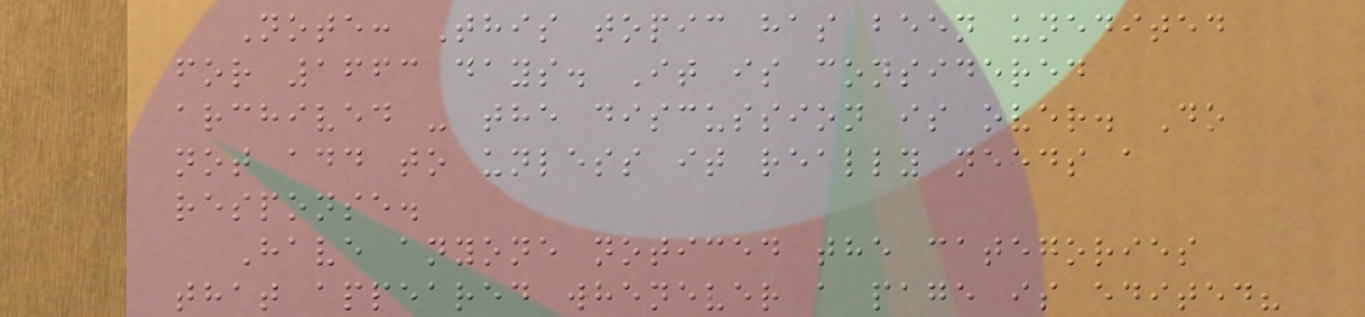Note: This topic has been unedited
for 1663 days. It is considered
archived - the discussion is over. Do
not add to unless it really needs a
response.
Have anyone noticed the categories
that appeared whenever a page is edited?
